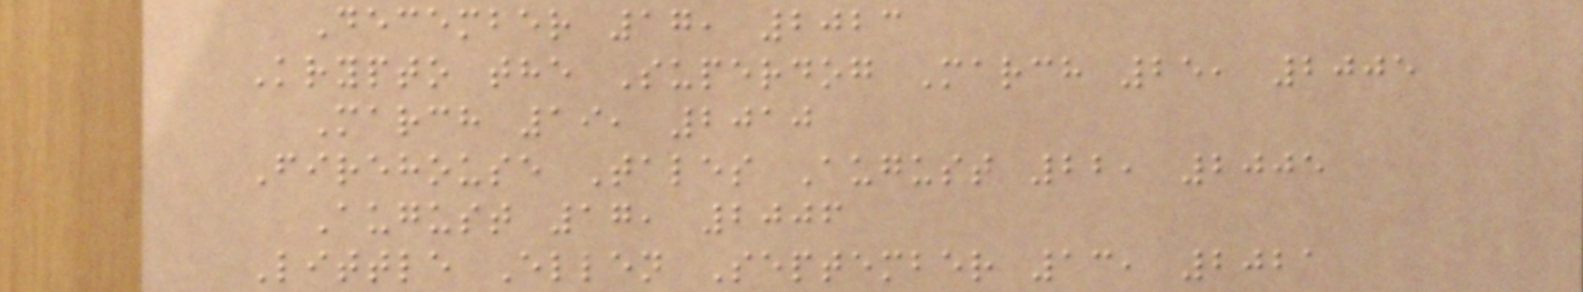December 17, 2023
Krypto the Superdog March 25, 2005
March 19, 2010
Firehouse Tales August 22, 2005
August 17, 2006
Little Ellen September 13, 2021
